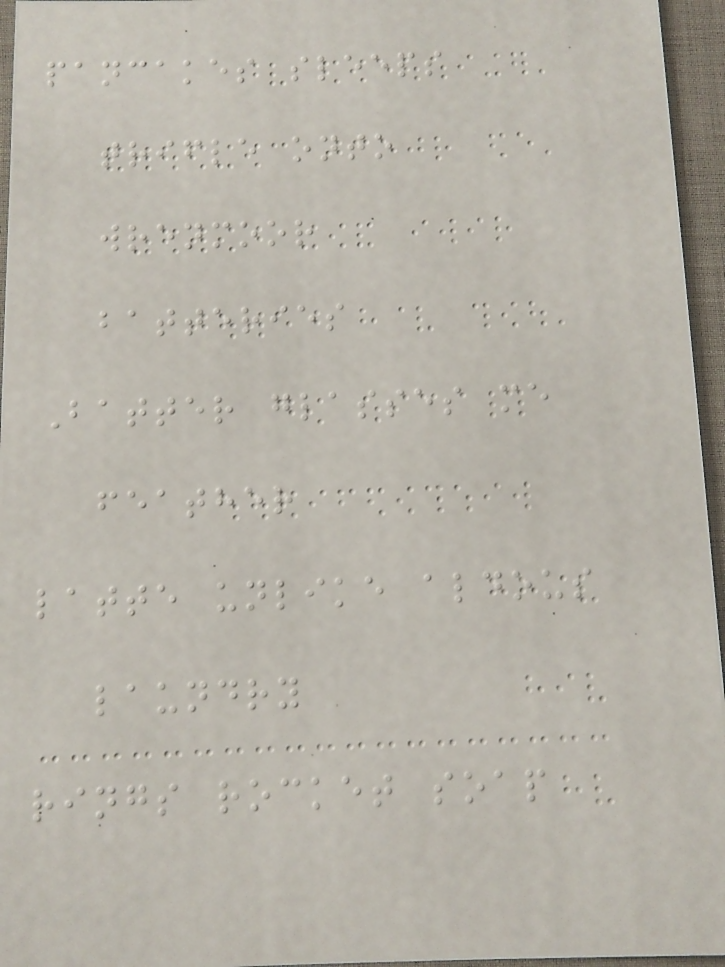pancakes sleeps
trifle onto
wrenmoor
batteries
Batter glasses me
feather
latte unlike aldous
laundry
rings rocket soap
